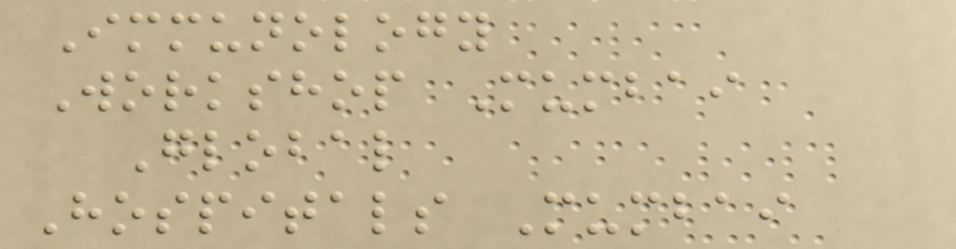Immunology
Workshop Mumbai
Global
Hospitals Mumbai
